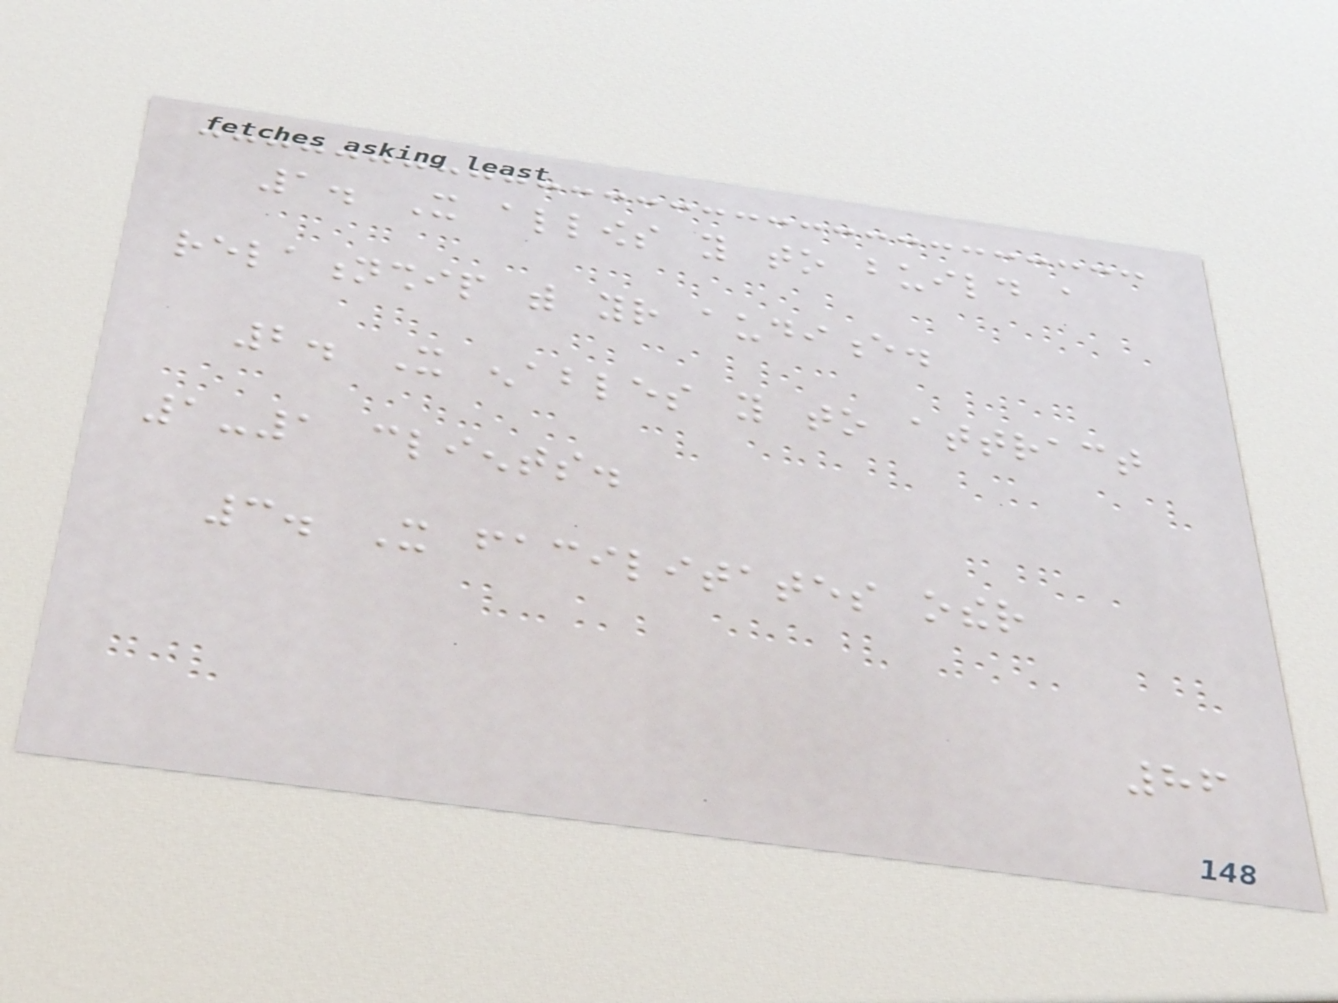1. It allows you to build a
relationship with your audience.
2. It enables you to attract
1-1 clients.
3. It facilitates other
86
